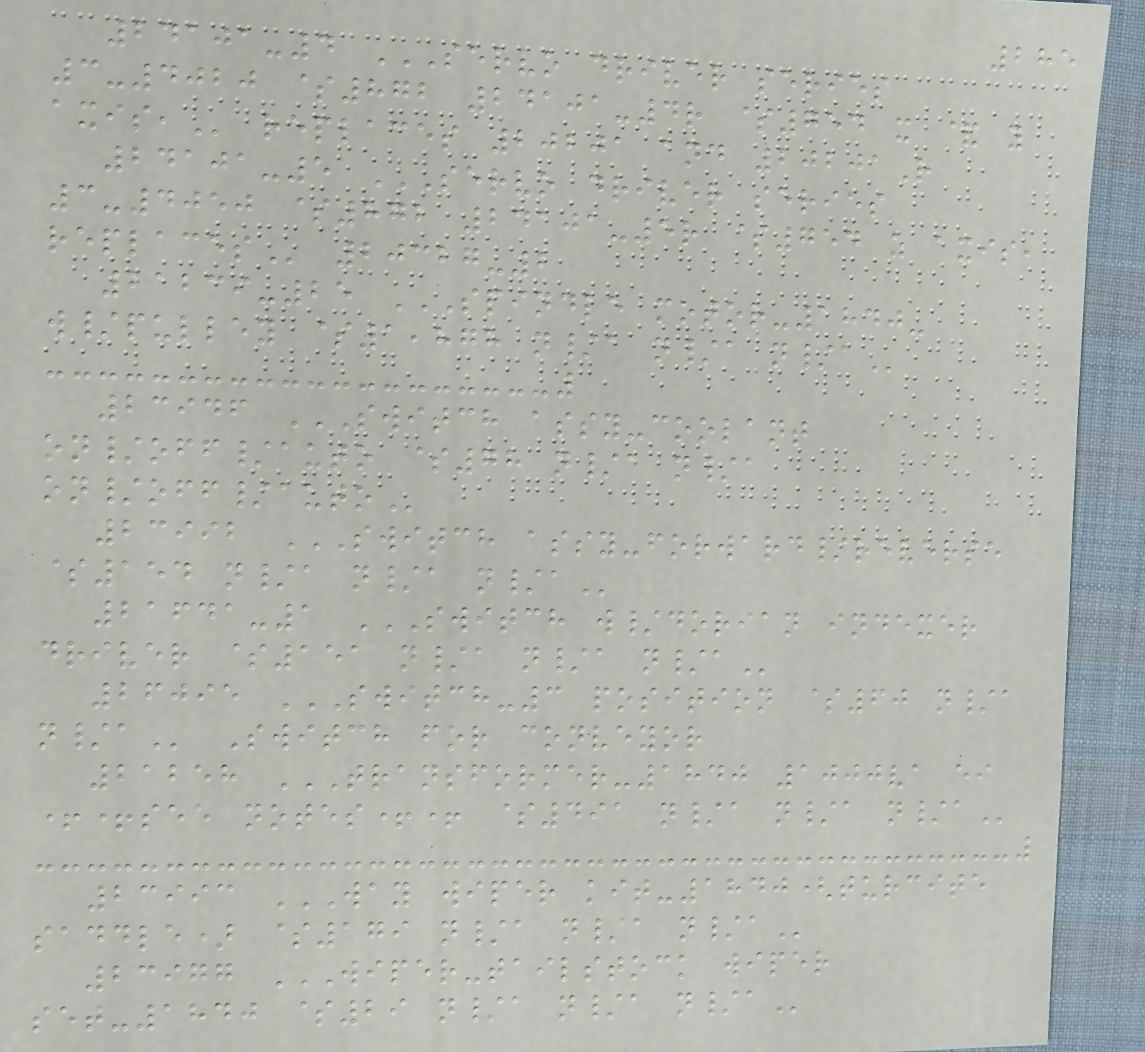285
24101-4 SERVO DRIVER SERIES
3-4020 $872 24101-4R $754 X & Y
AXIS, replaces 20201 and 20201R
24101-5 SERVO DRIVER SERIES
3-4050 $872 24101-5R $754 Z AXIS,
REPLACES 20327-2
21239-25 SPINDLE MOTOR-1840-
W/PULLEY $1,878 N/A N/A N/A
23946 SWITCH ASSY-COOLANT
ON/OFF/AUTO $78 N/A N/A
ON/OFF/AUTO
23992 SWITCH ASSY-FORWARD/REVERSE
$154 N/A N/A N/A
21641-1 SWITCH W/DORIAN INDEXER
DRIVER $151 N/A N/A N/A
26095 SWITCH-3 POSITION $60 N/A
N/A Switch for conveyor
21258 TRANSFORMER-1840 1000VA EI
++SEE NOTES++ $491 N/A N/A N/A
23993 WAY WIPER KIT-1840(TURCITE
SADDLE) $179 N/A N/A N/A
23977 WIPER-TAILSTOCK WIPER
SET-1840 $29 N/A N/A N/A
